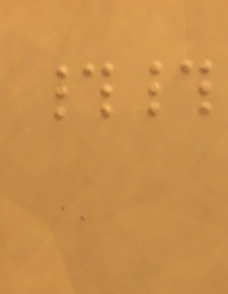##
